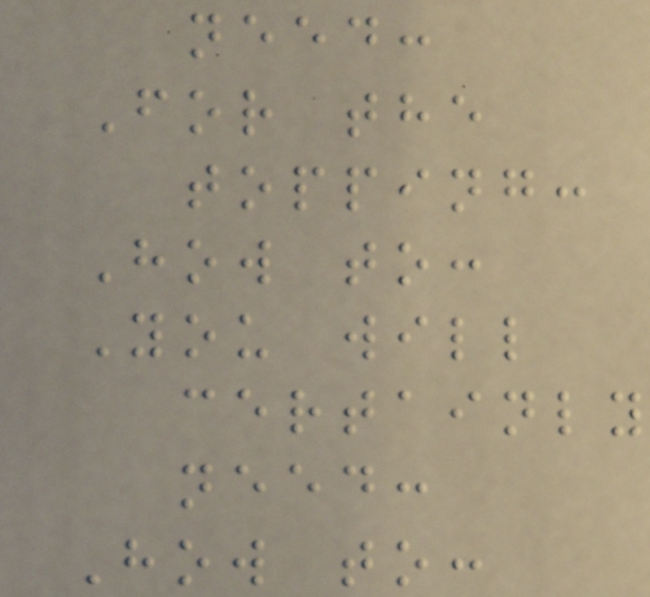need:
For the
topping:
How to:
You will
certainly
need:
How to:
